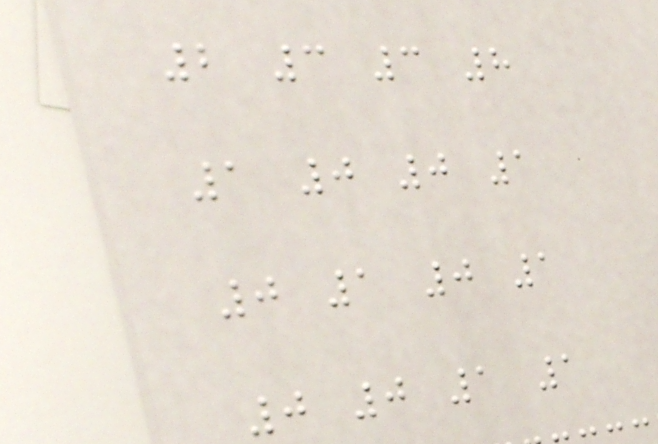2 3 3 8
1 0 0 1
0 1 0 1
0 0 1 1
